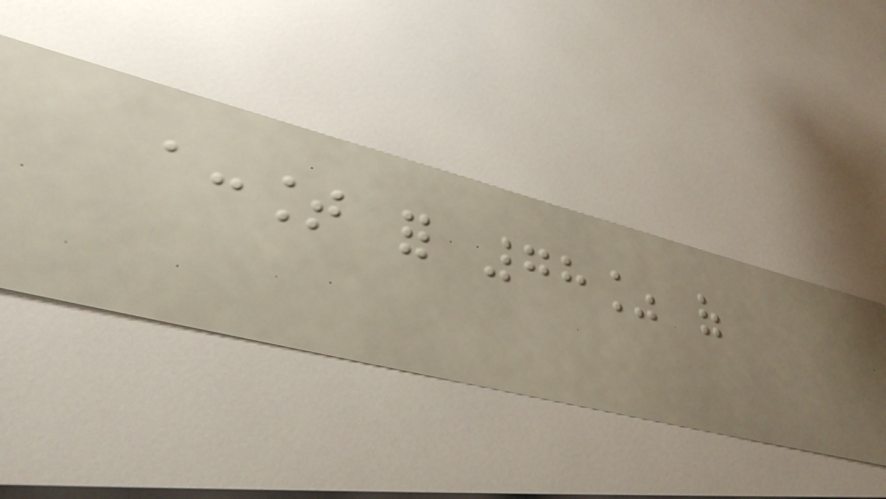account for 78% of
